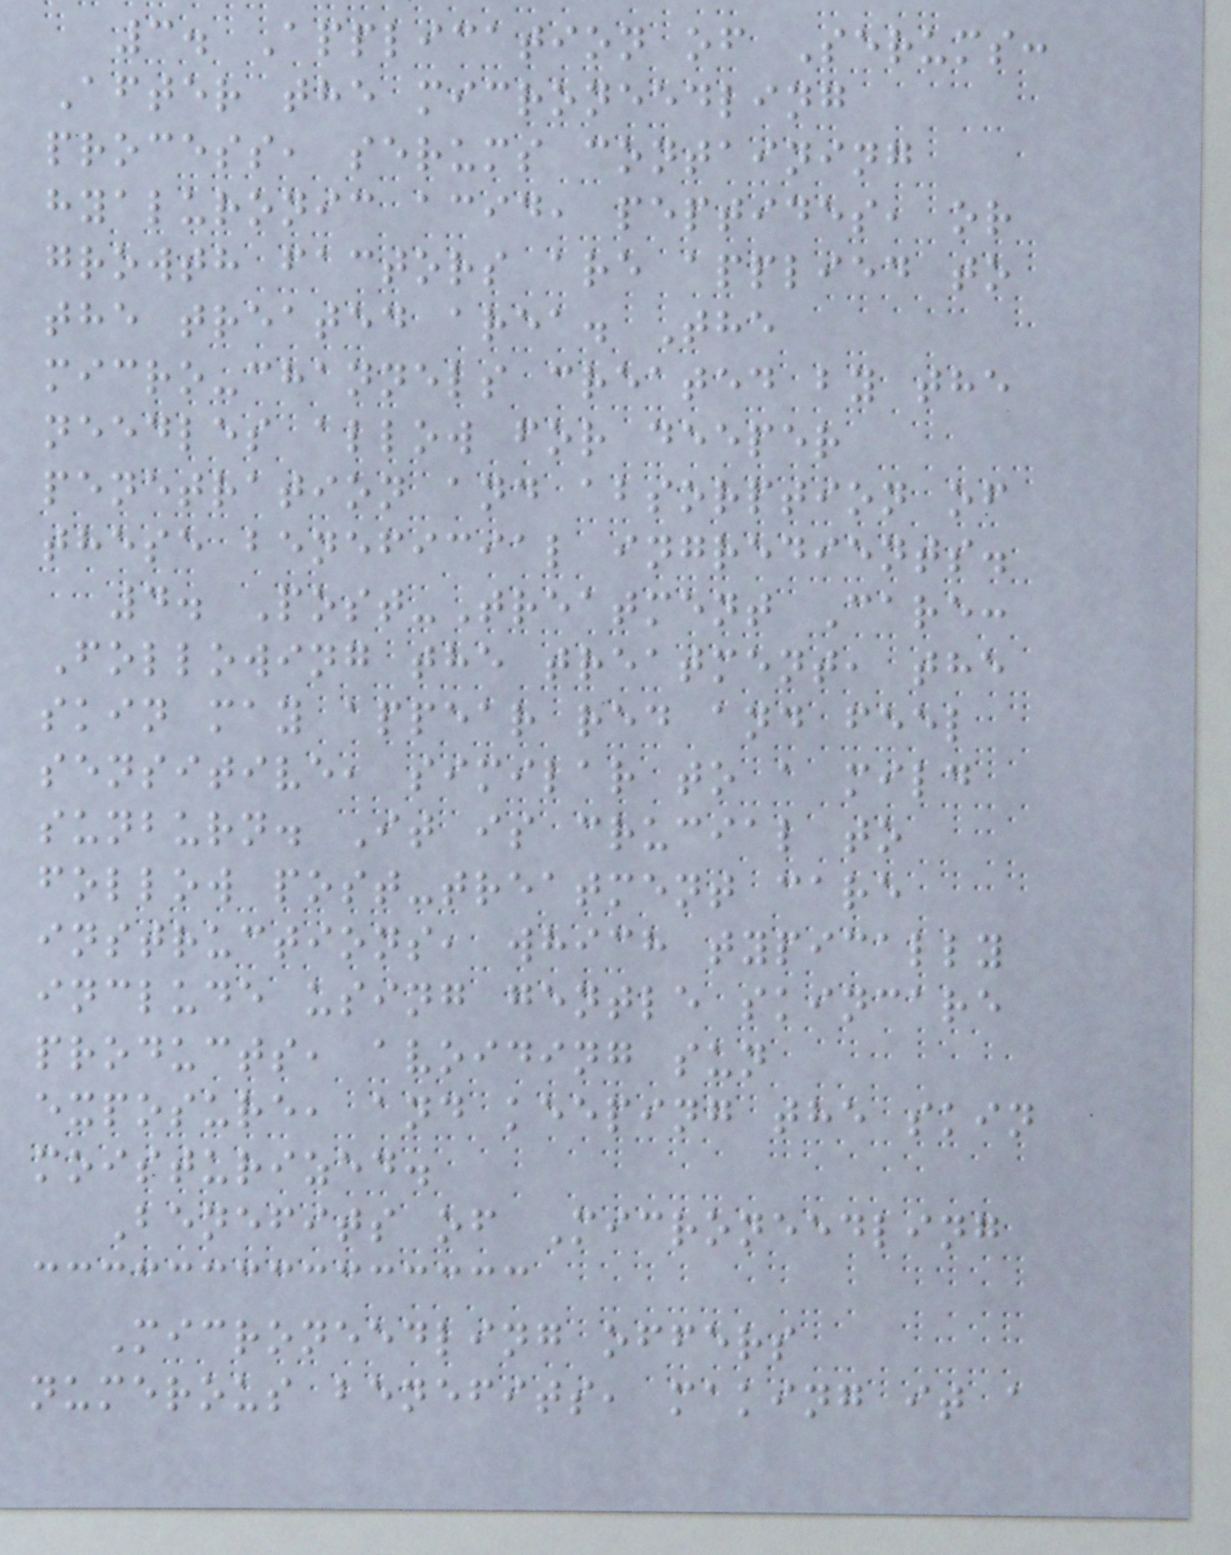3. Application of Serums:
After the microneedling
process, serums containing
hyaluronic acid, peptides, or
growth factors are applied to
the treated area. The
micro-channels created by the
needles allow for deeper
penetration and absorption of
these beneficial ingredients.
4. Post-Treatment Care:
Following the treatment, the
skin may appear red and feel
sensitive, similar to a mild
sunburn. It is crucial to
follow post-treatment care
instructions, which typically
include using gentle skincare
products, avoiding sun
exposure, and keeping the skin
moisturized.
Benefits of Microneedling
Microneedling offers
numerous benefits, making it a
